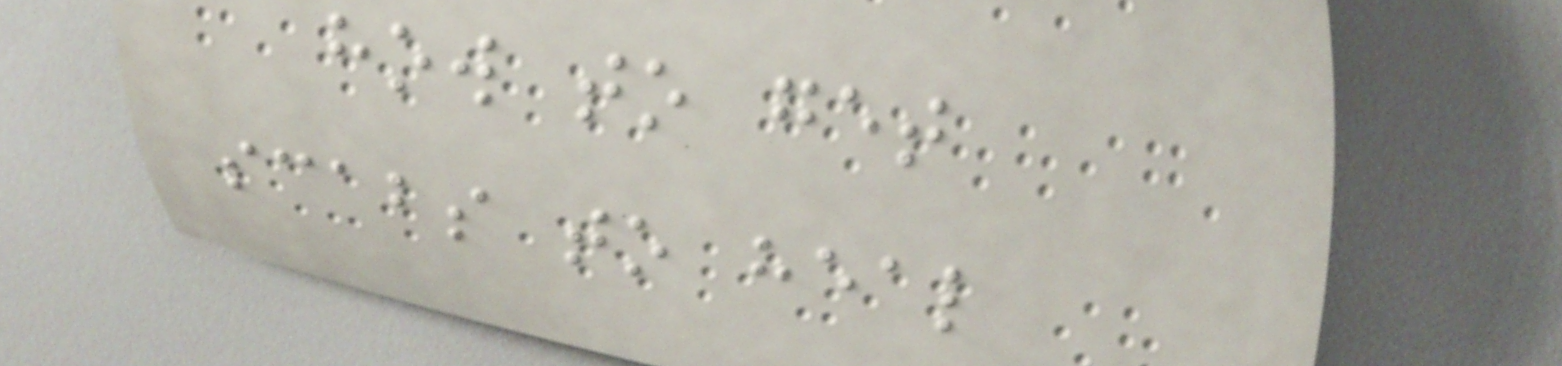how to get
scabs to heal
